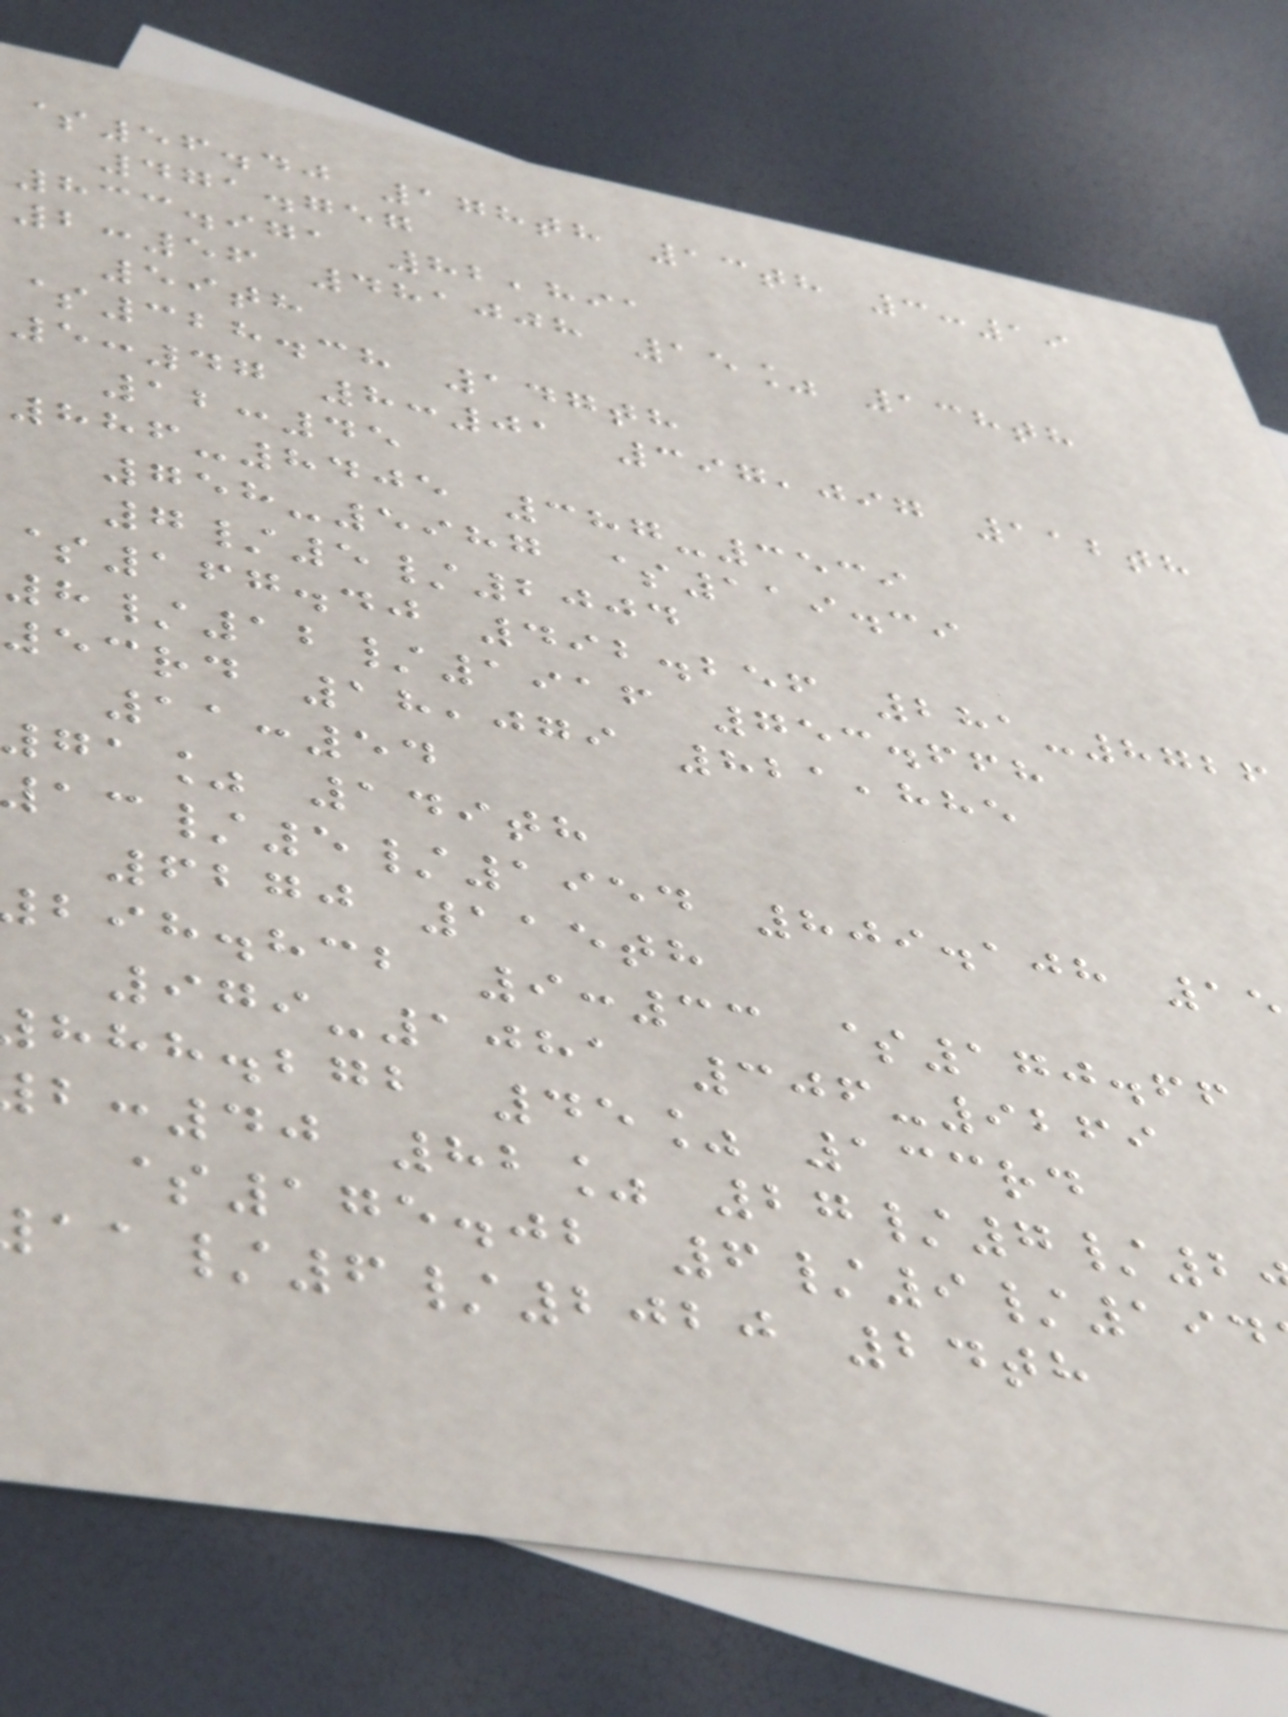$56.40 178th 13th 3:19
471.757
833.971 82,891
2:56 481008 15% 138th
59th
$328.38 147th
5:47 8:01 397,097 112th
12:45
886-8405 387-3539
758-5987 $119.39
7/5/2004
$167.40 492.256 281-8726
8/12/1916 753.668
53rd 18,079 821,885
11:54
71% 149th
/5/1954 809.108 15
6270 115th
bih.hcb 9:33 $170.66
979-1081 306-9269
hhh.bgb 45% 133rd
:40 82% 27/7/2
$175.02 6/9/194
/6/2020 24th
